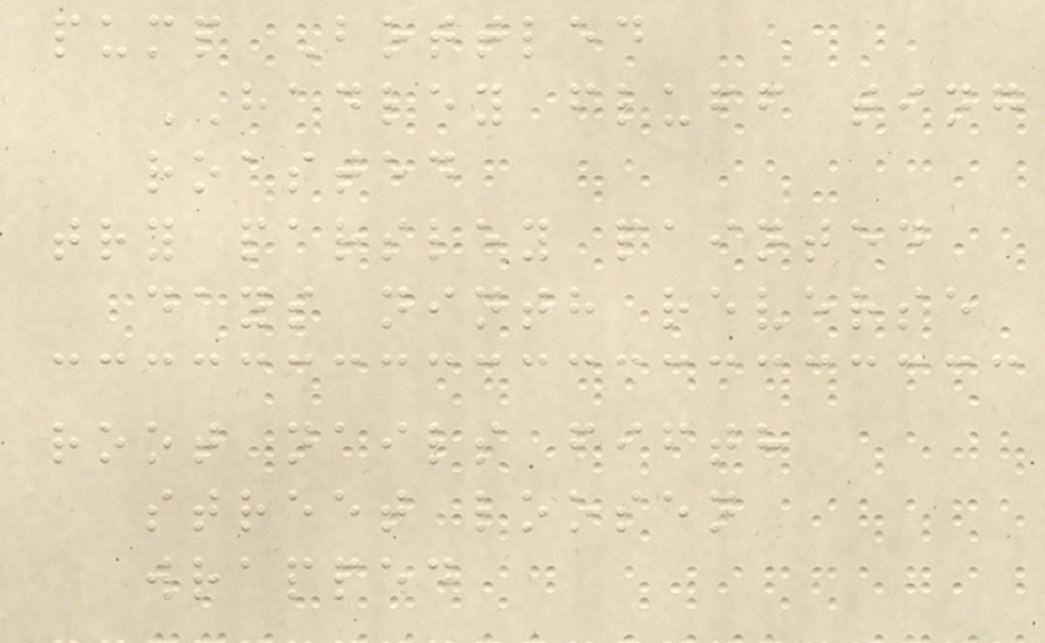pump Bottled
HADLEY fluff ting
roasted
try parsley painted
days ninth reverse
root nails fifth
street loosen
wrapped
